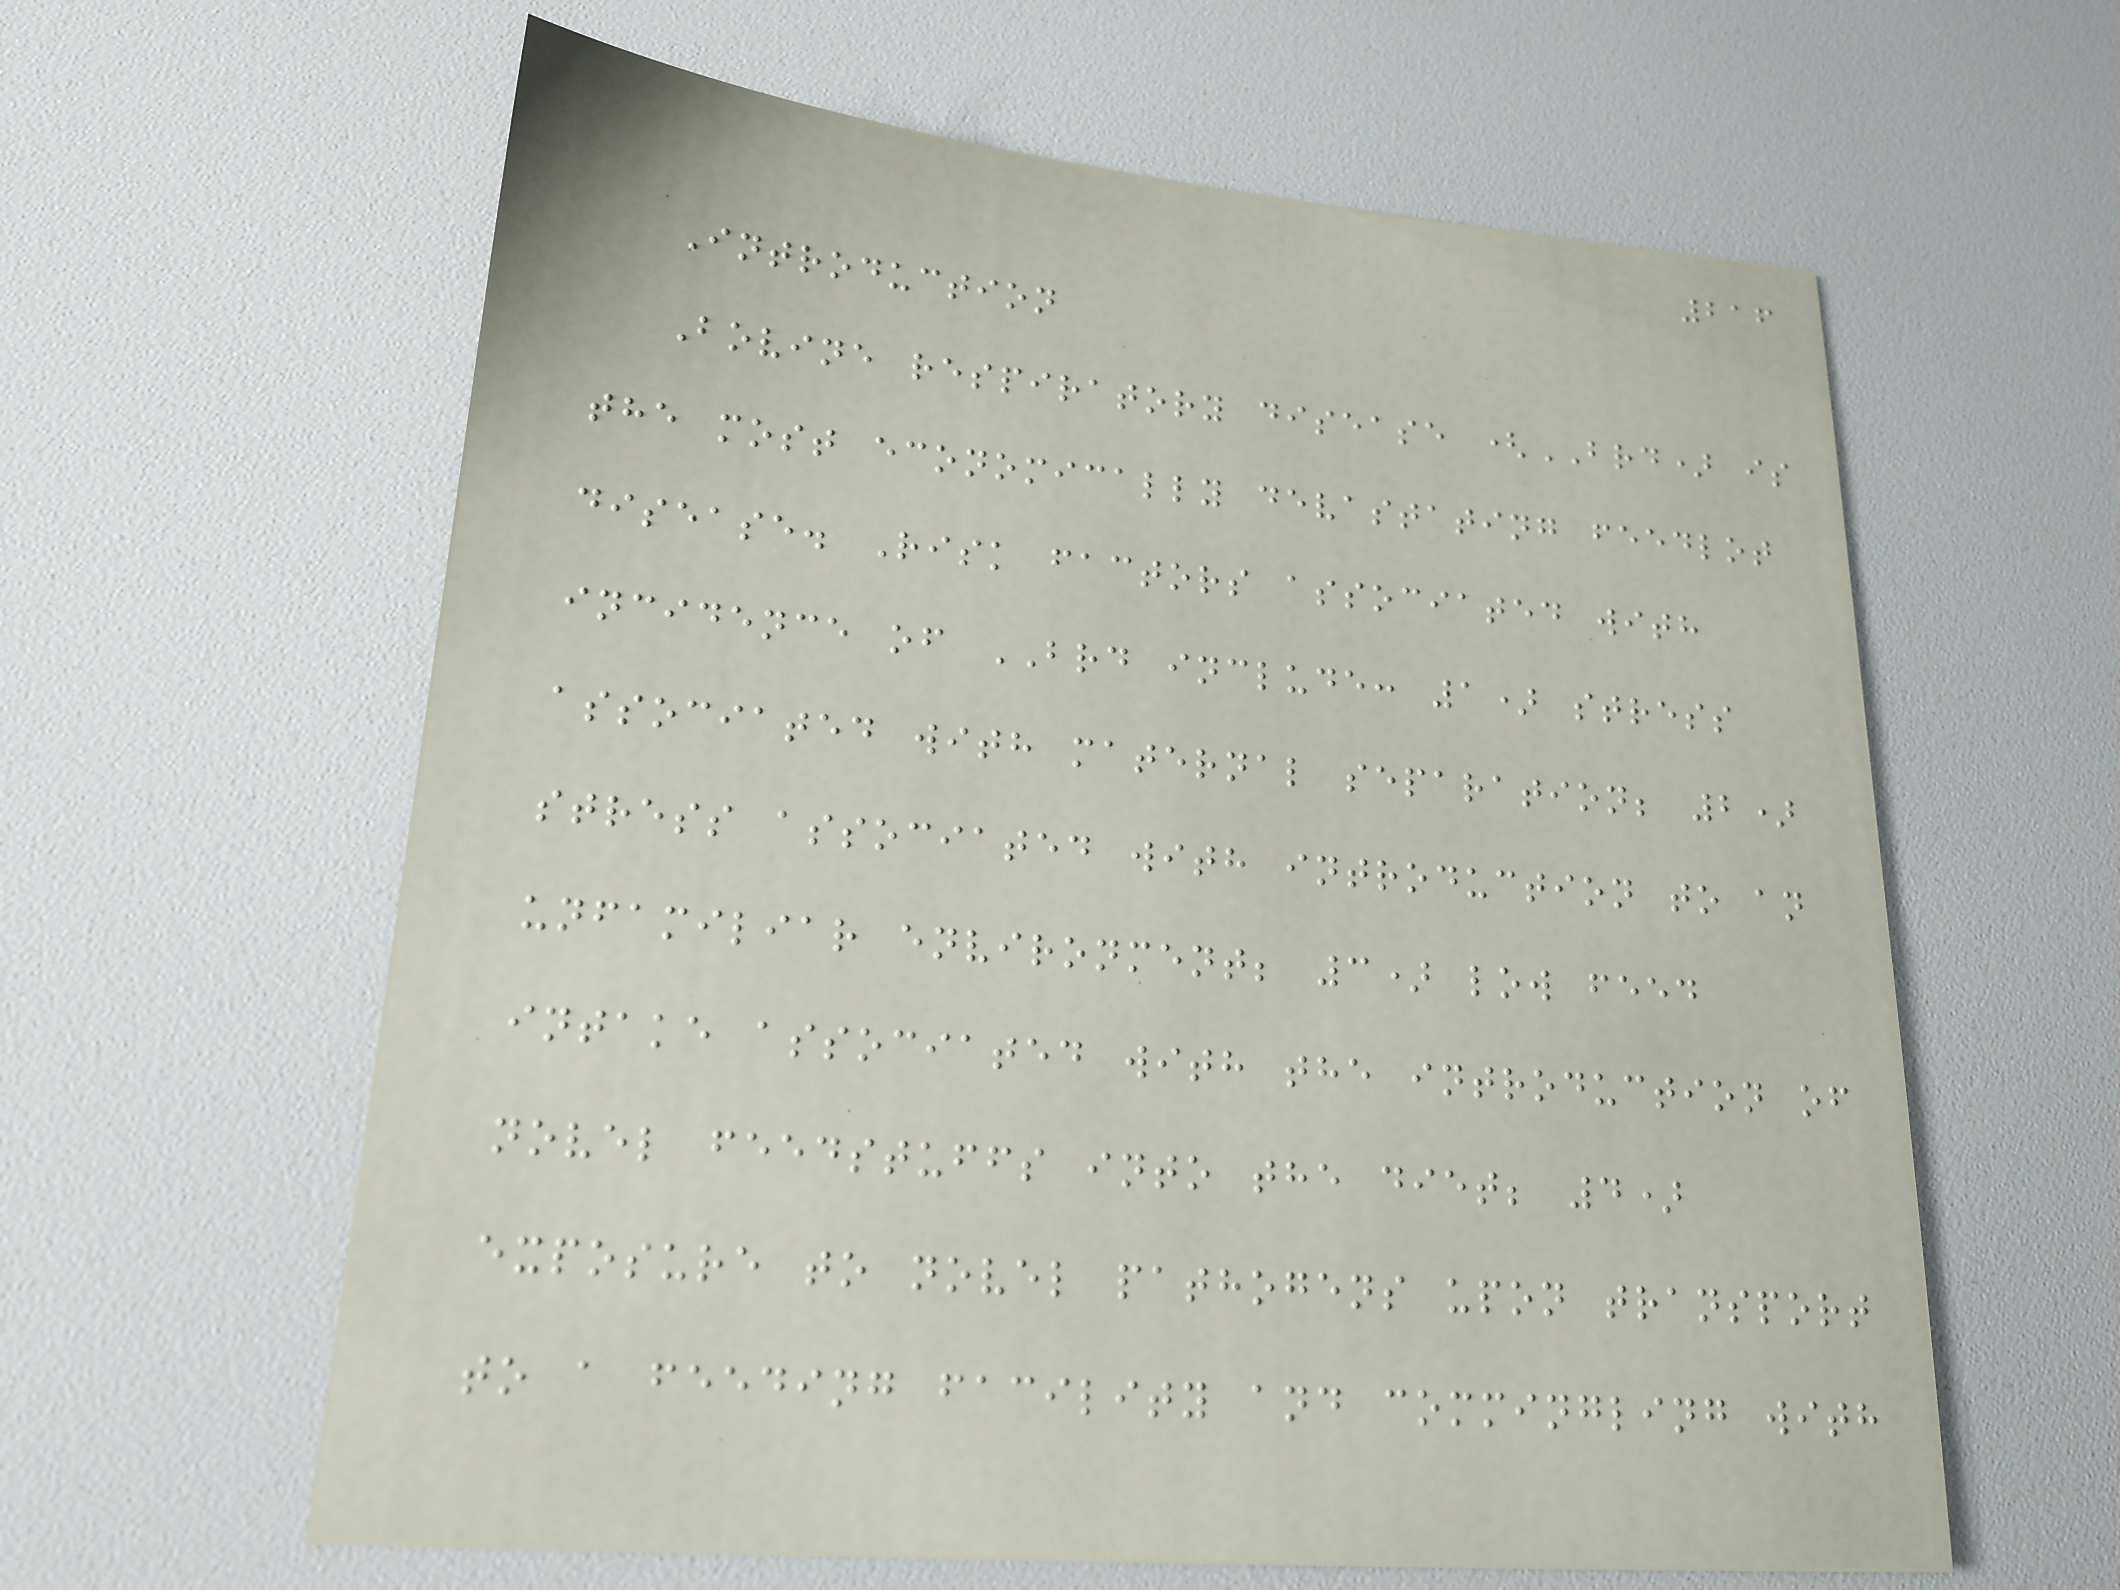216
Introduction
Bovine respiratory disease (BRD) is
the most economically devastating feedlot
disease. Risk factors associated with
incidence of BRD include: 1) stress
associated with maternal separation; 2)
stress associated with introduction to an
unfamiliar environment; 3) low feed
intake associated with the introduction of
novel feedstuffs into the diet; 4)
exposure to novel pathogens upon transport
to a feeding facility and commingling with
